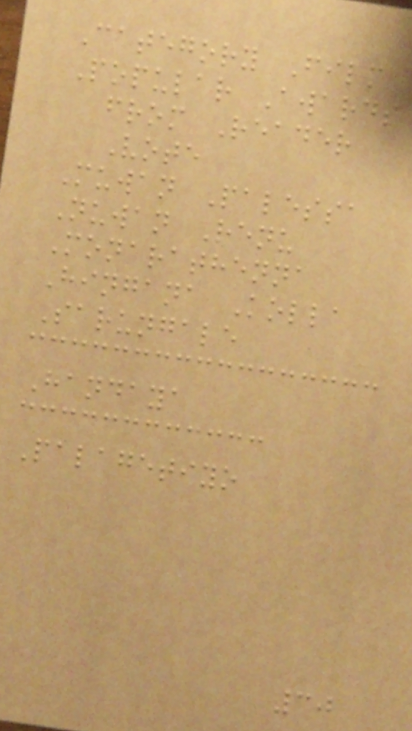Category Film
Popular Awards
from Reader
Vote
Muwan Palessa
Nuwan Renu
Monarathenna
Hingana Kolla
Sarungale
Handaya
Palagetiyo
30
